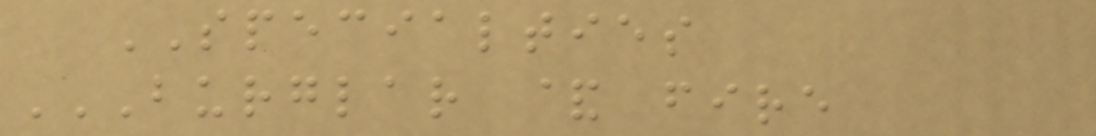SPECIALTIES
BURGLAR & FIRE
